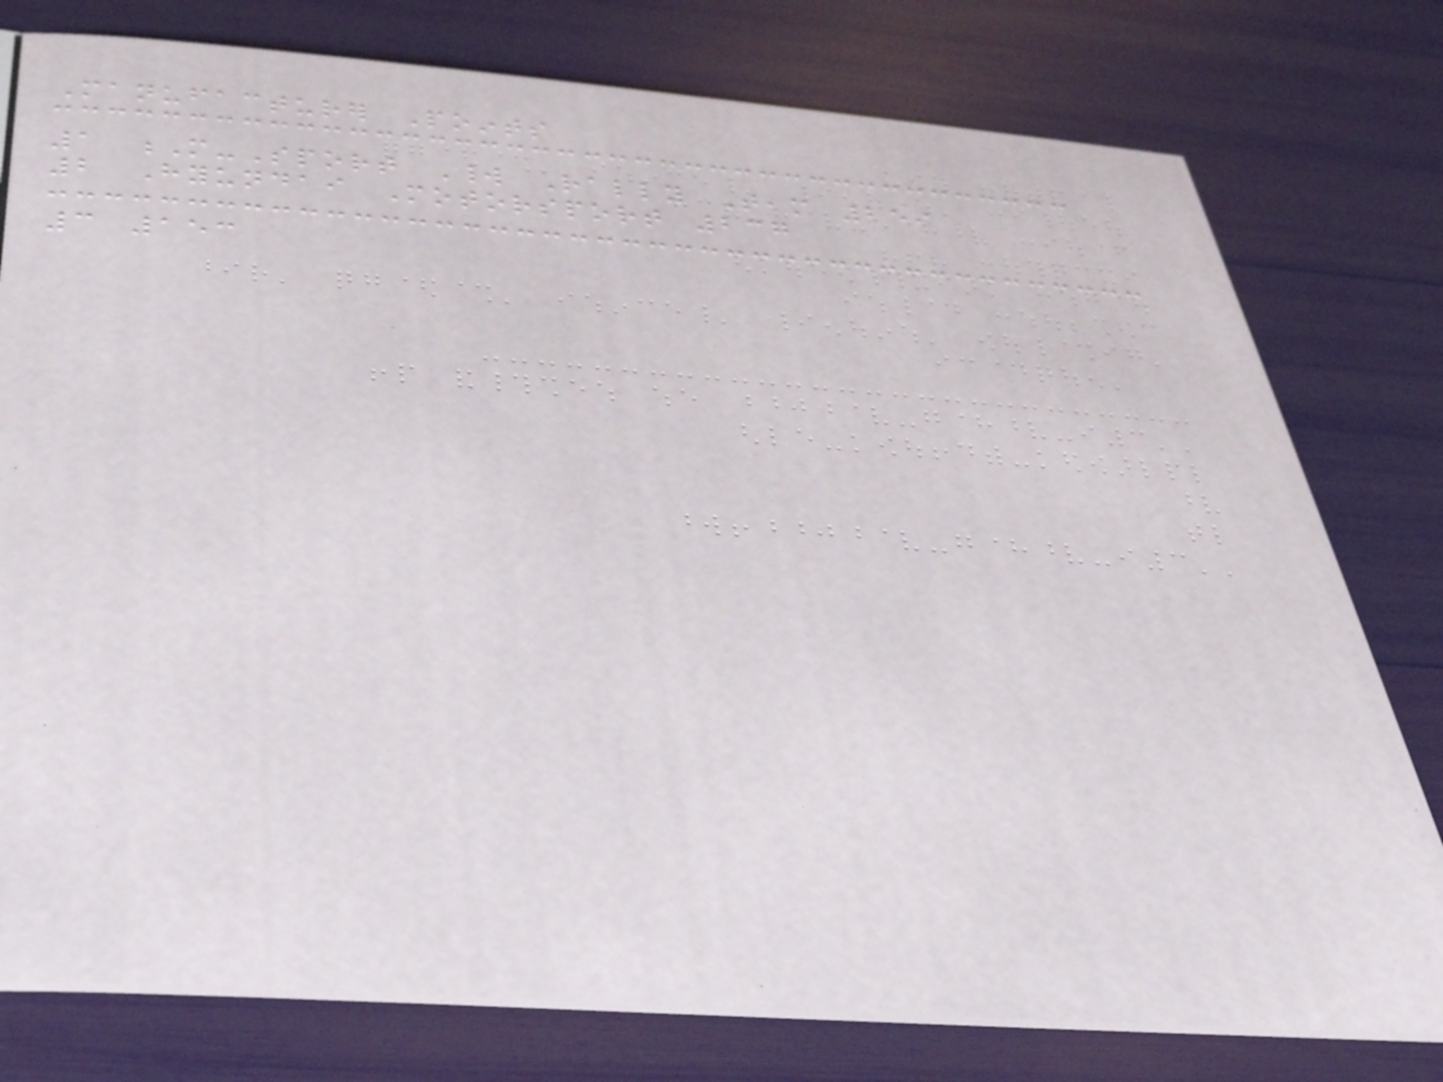Manufacturer Points
1 M-Sport World Rally Team 259
2 Hyundai Motorsport 237
3 153
